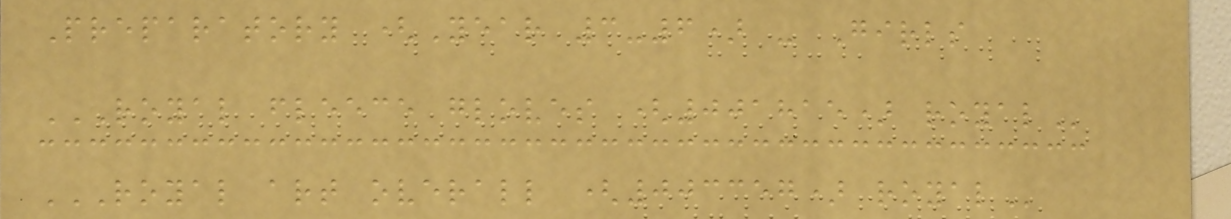Preparatory (Year 3-6) - Girls
ROYAL FLEECE GLOVES (001815) ROYAL
ROYAL ART OVERALL (003357) ROYAL
